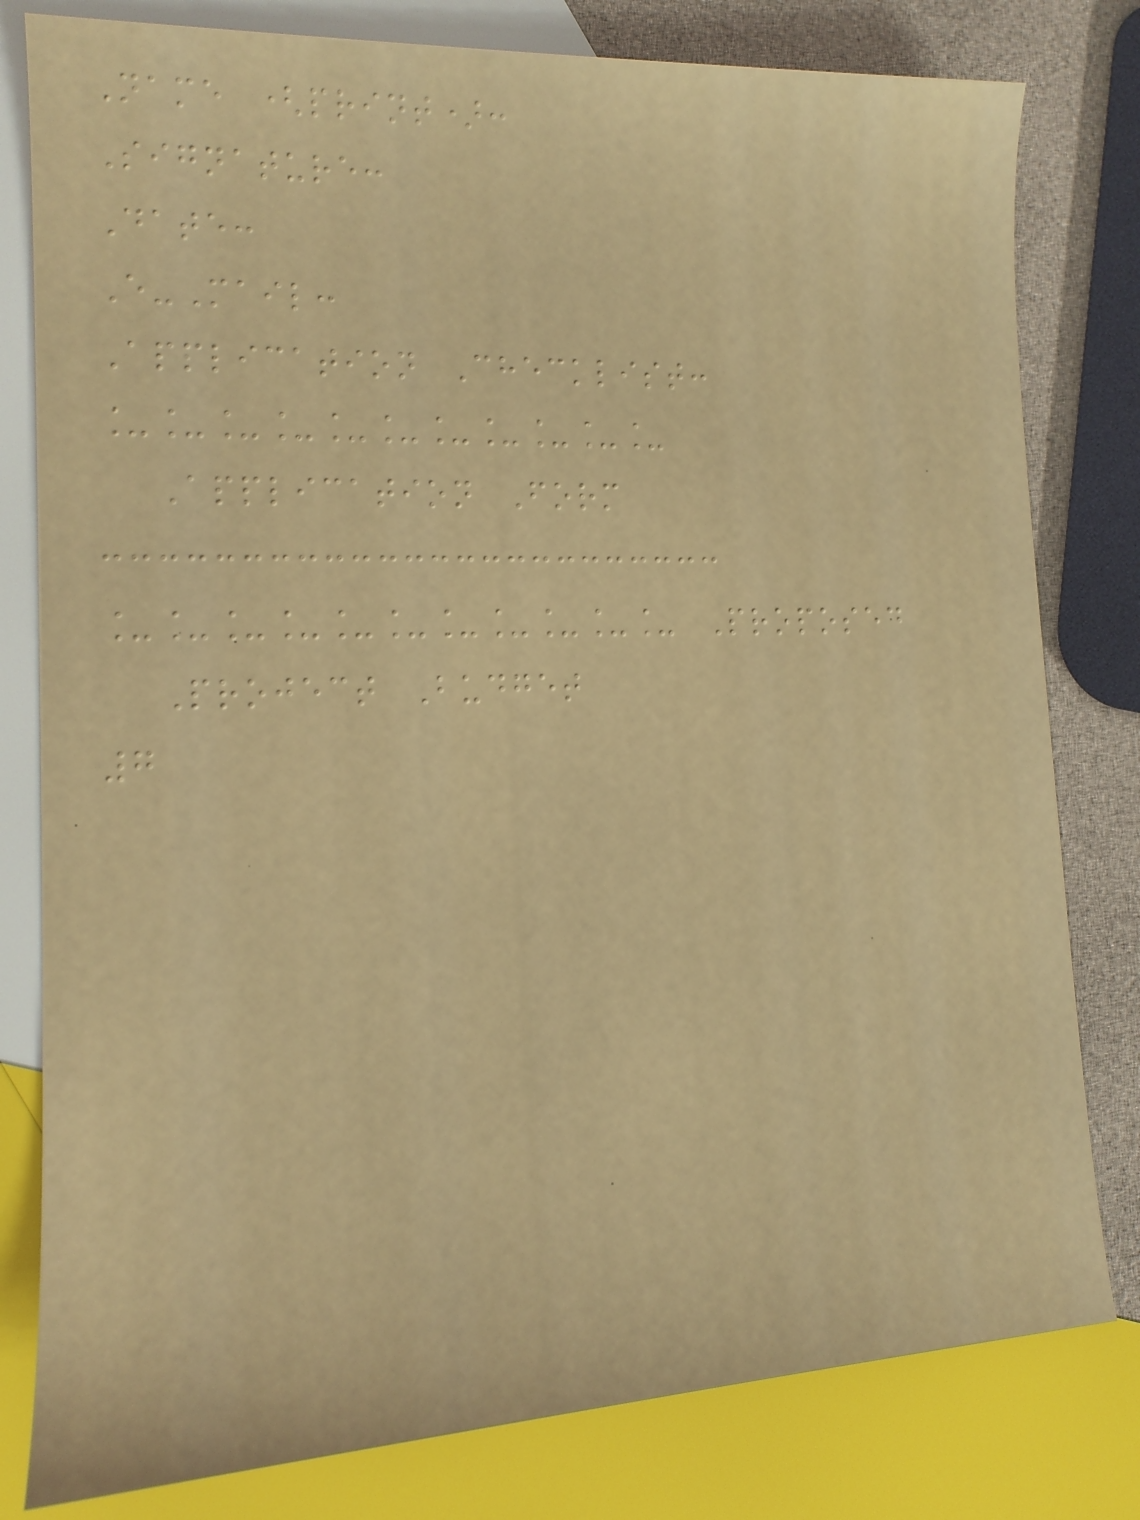Name (print):
Signature:
Date:
E-Mail:
Application Checklist:
___________
Application Form
___________ Proposed
Project Budget
7
